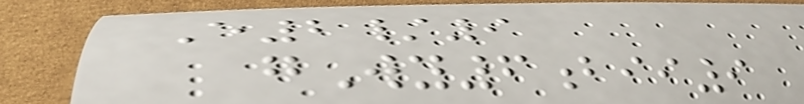E2/9
gWy6bii9
